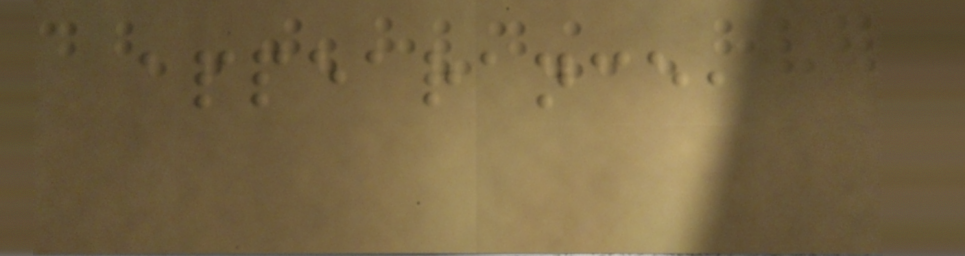appearance,
